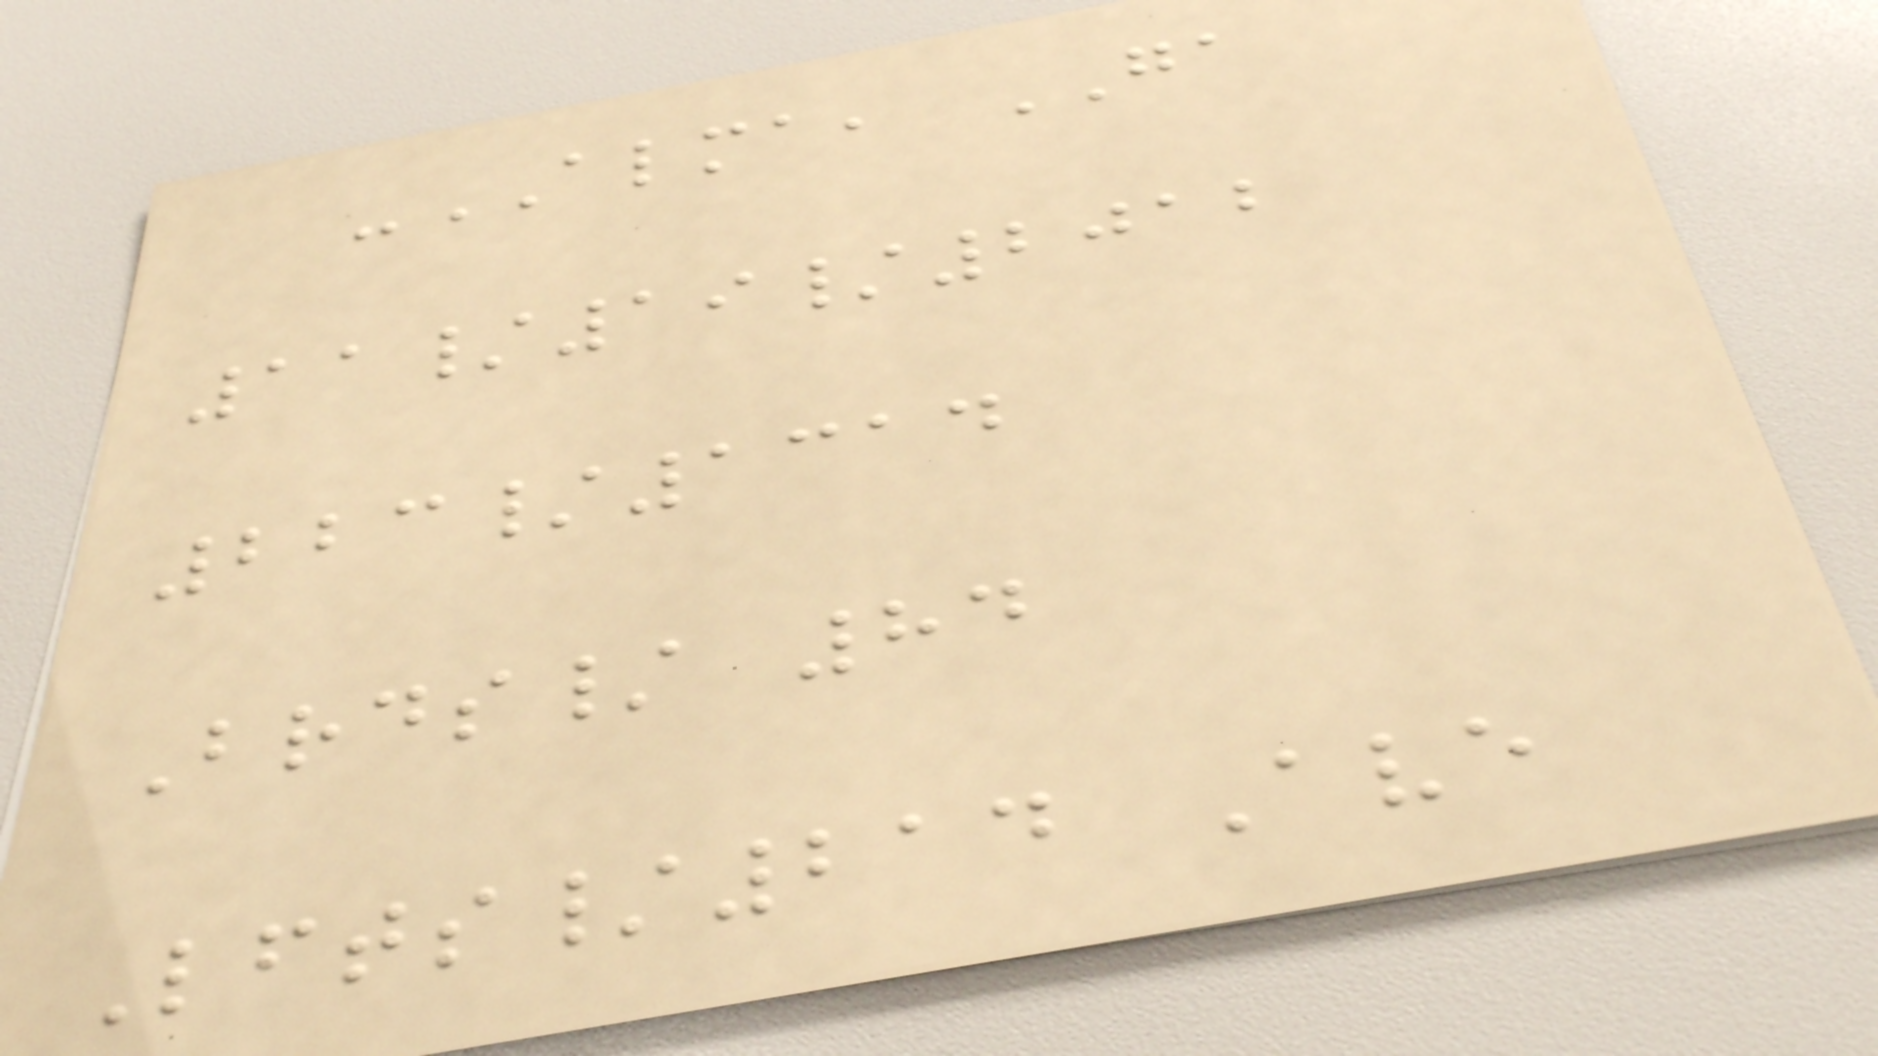-ALMA, GA
11/19/2012
223/1314
Brds/ 84
Lfts/214 Ave
